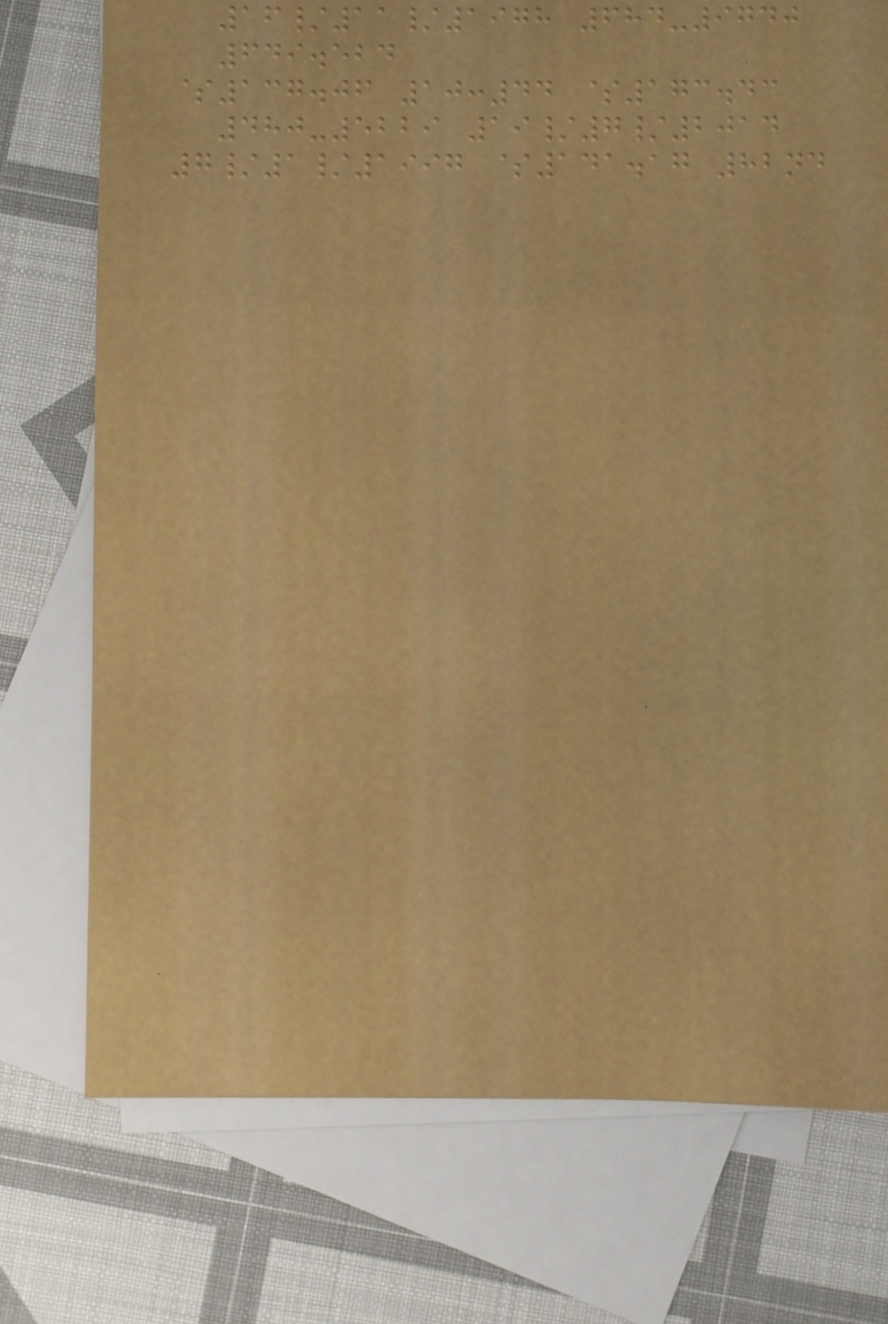16/11/1978 684-9740
649.524
$137.06 10:44 $173.43
480-5229 19/7/2014
7/1/1997 $141.17 82nd
